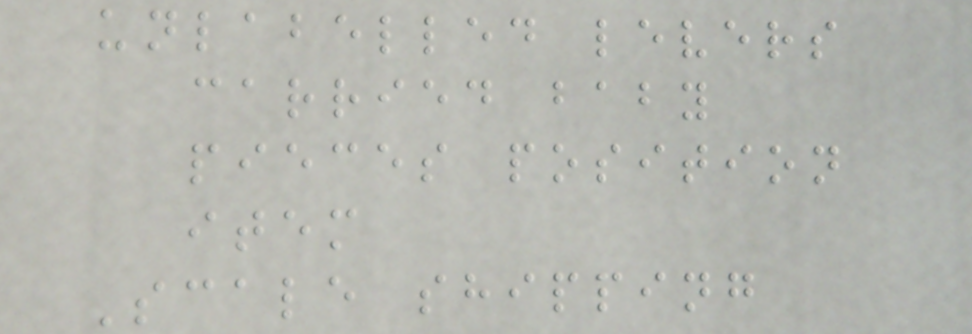unlabelled levers
carried baby
pieces position
item
Scale shipping
